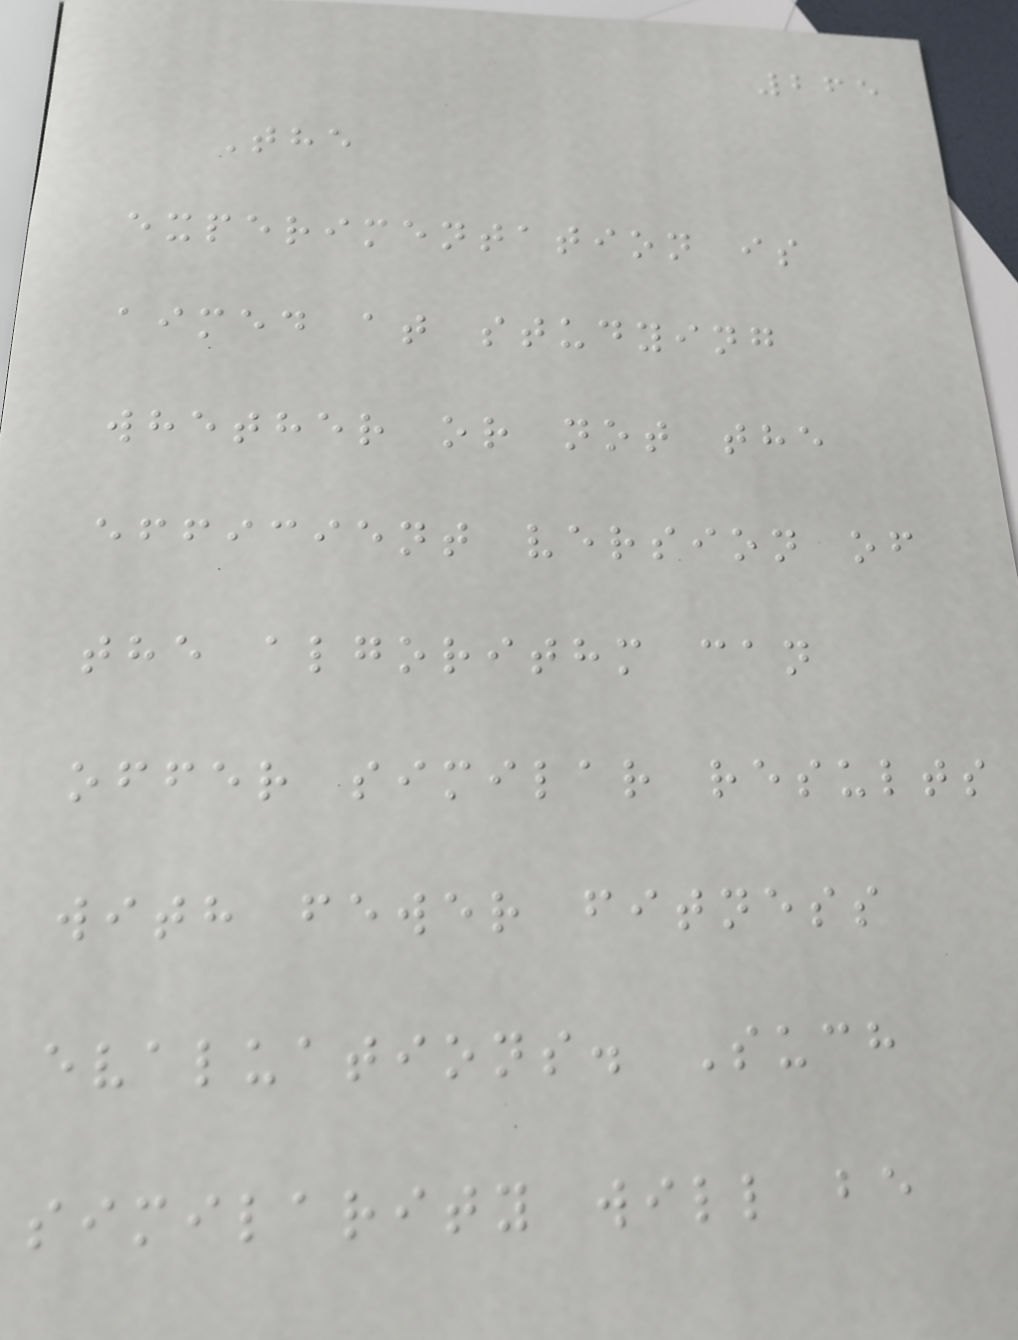265
The
experimentation is
aimed at studying
whether or not the
efficient version of
the algorithm can
offer similar results
with fewer fitness
evaluations. Such
similarity will be
